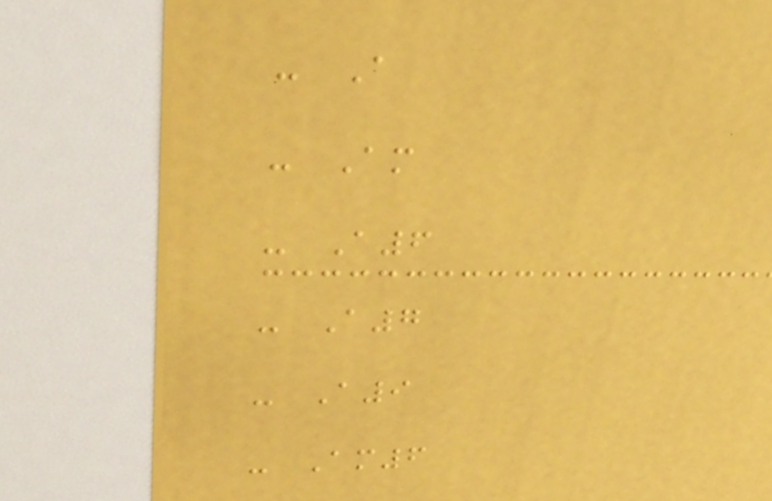- A
- Am
- A6
- A7
- A9
- Am6
